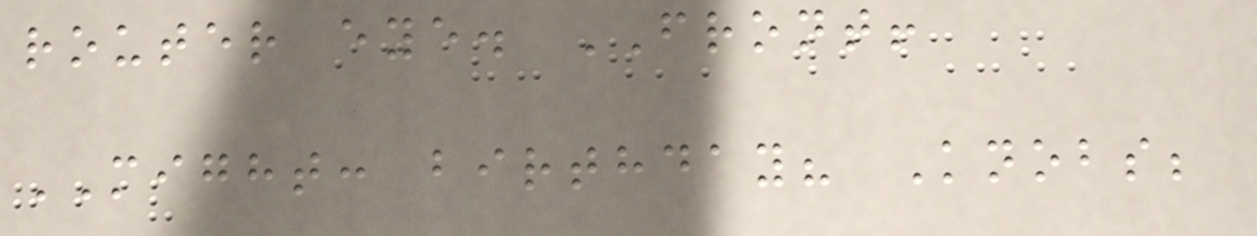router eye. FRONT!
MIGHT: birthday? Knobs;
